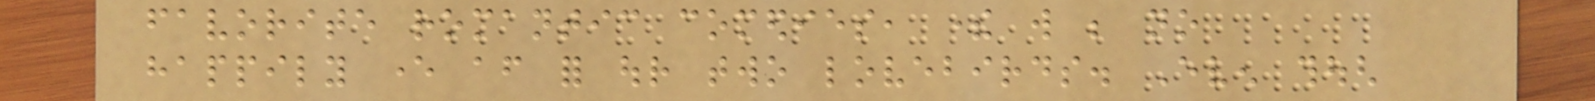favorite romantic comedies, there will be no
happily ever after for our two lovebirds. Even though
